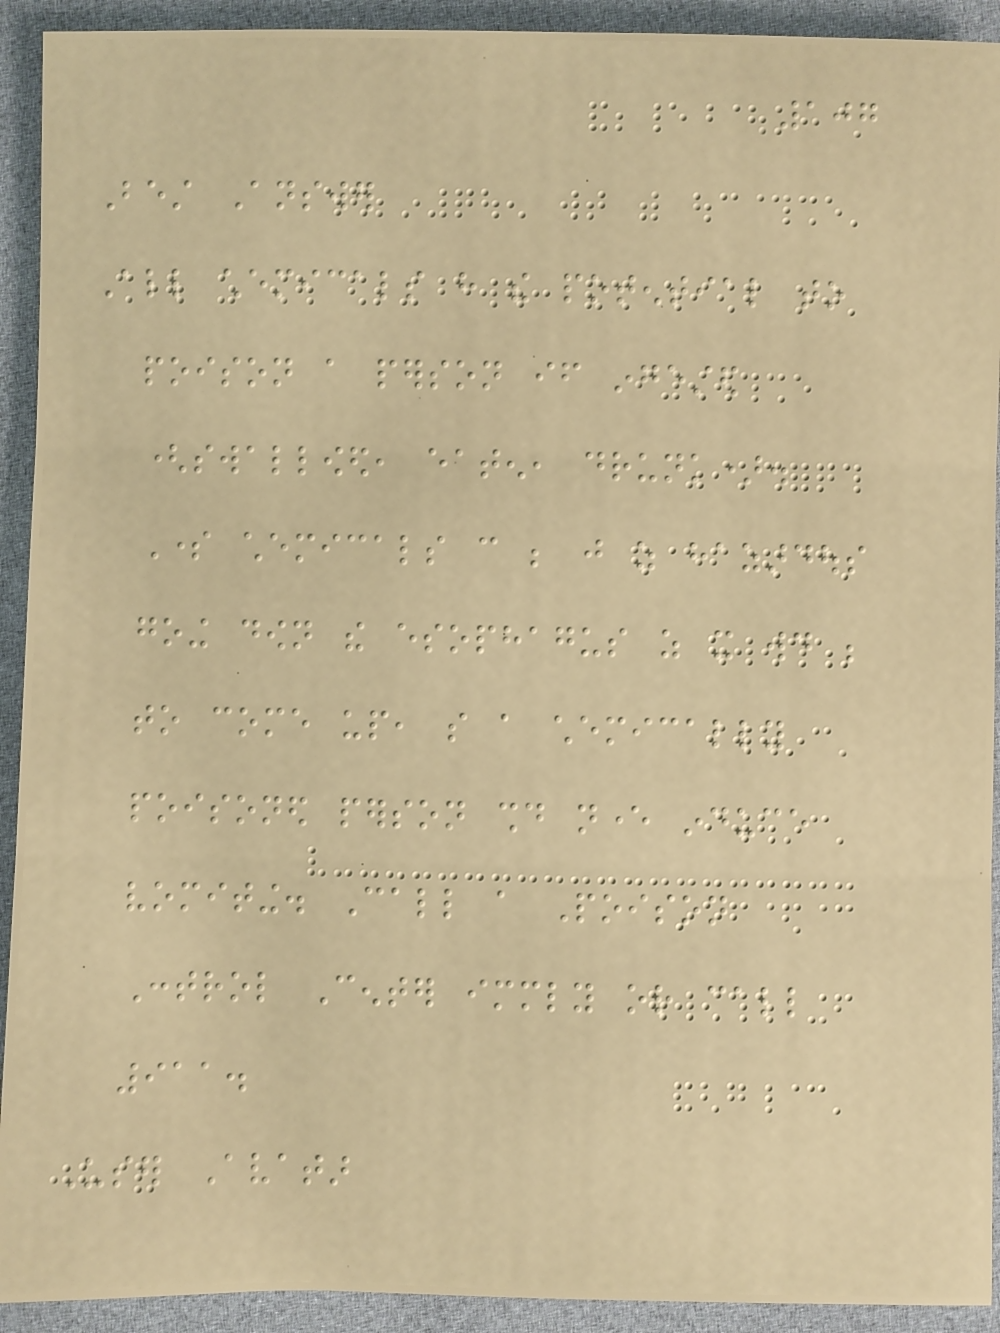107
Best Answer
All chemicals have the potential to
poison a person if ingested
(swallowed, eaten, drunk).
Some chemicals can be just as hazardous
going down the esophagus as it would be
to come up, so a chemically
poisoned person should never induce
vomiting. Call a Poison
Control Center immediately or call
911.
User Avatar
